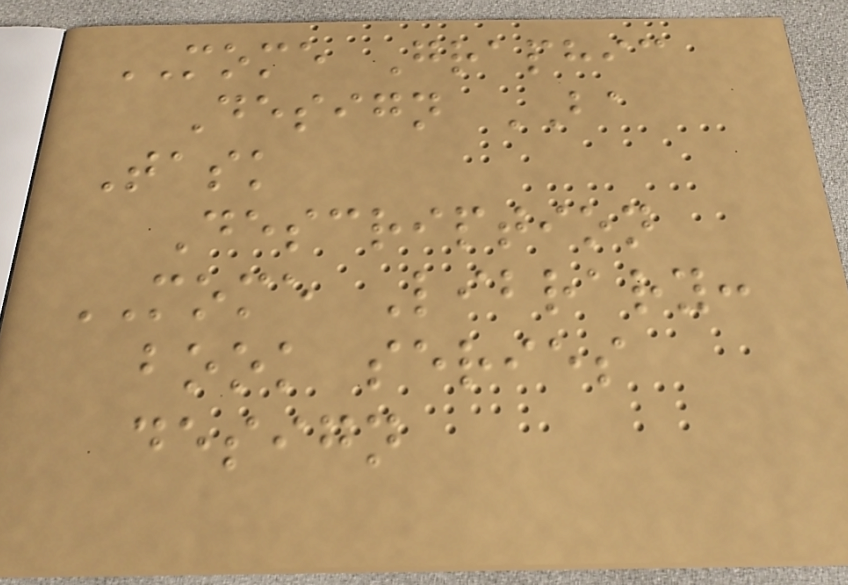MOME Graphic
Design BA
Task
Description
MOME Library:
book series
design
